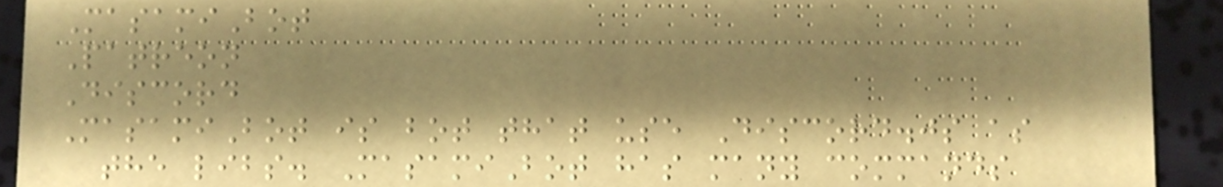MasamiBot
Patreon
Discord
MasamiBot is bot that use Discord.js as
the libs. MasamiBot has many commands
